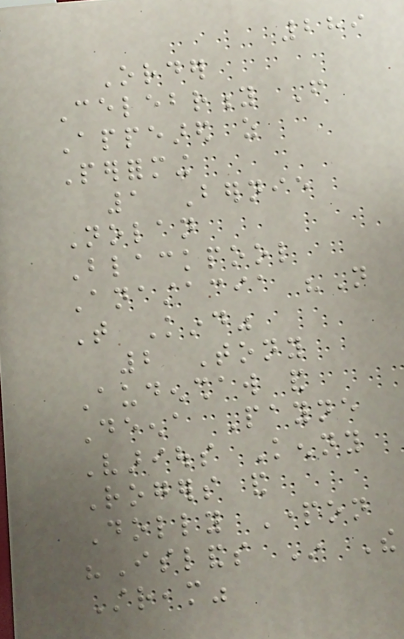289
Order
Celebrity From
Appeared as
Performing
1 Bernie
Nolan
Blackpool
Anastacia "Not
That Kind"
2 Tony
Audenshaw and
Deena Payne
Various Kenny
Rogers and
Dolly Parton
"Islands In The
Stream"
